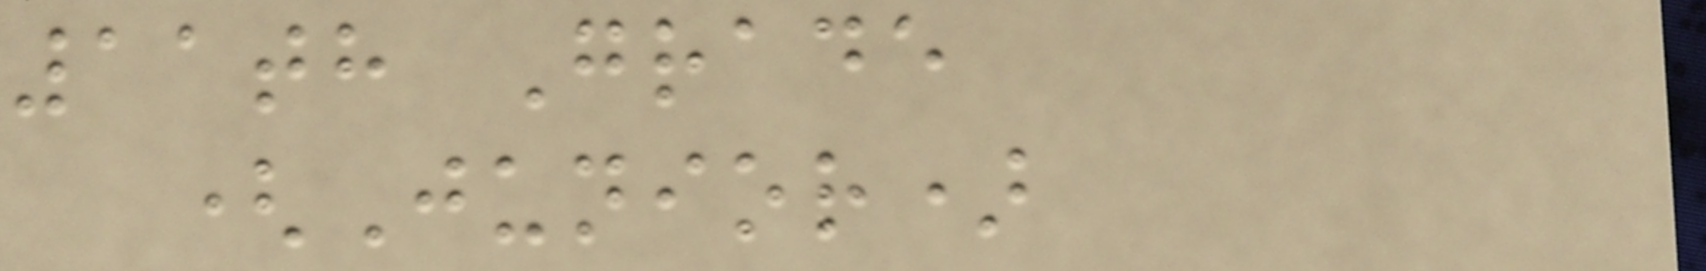11th Grade
(Junior)
